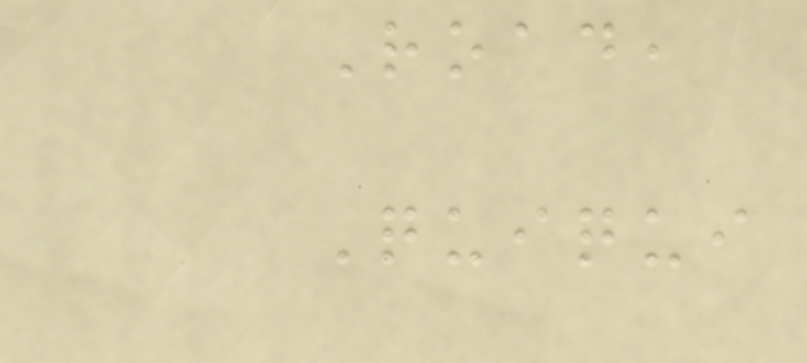Road,
Quiqui
